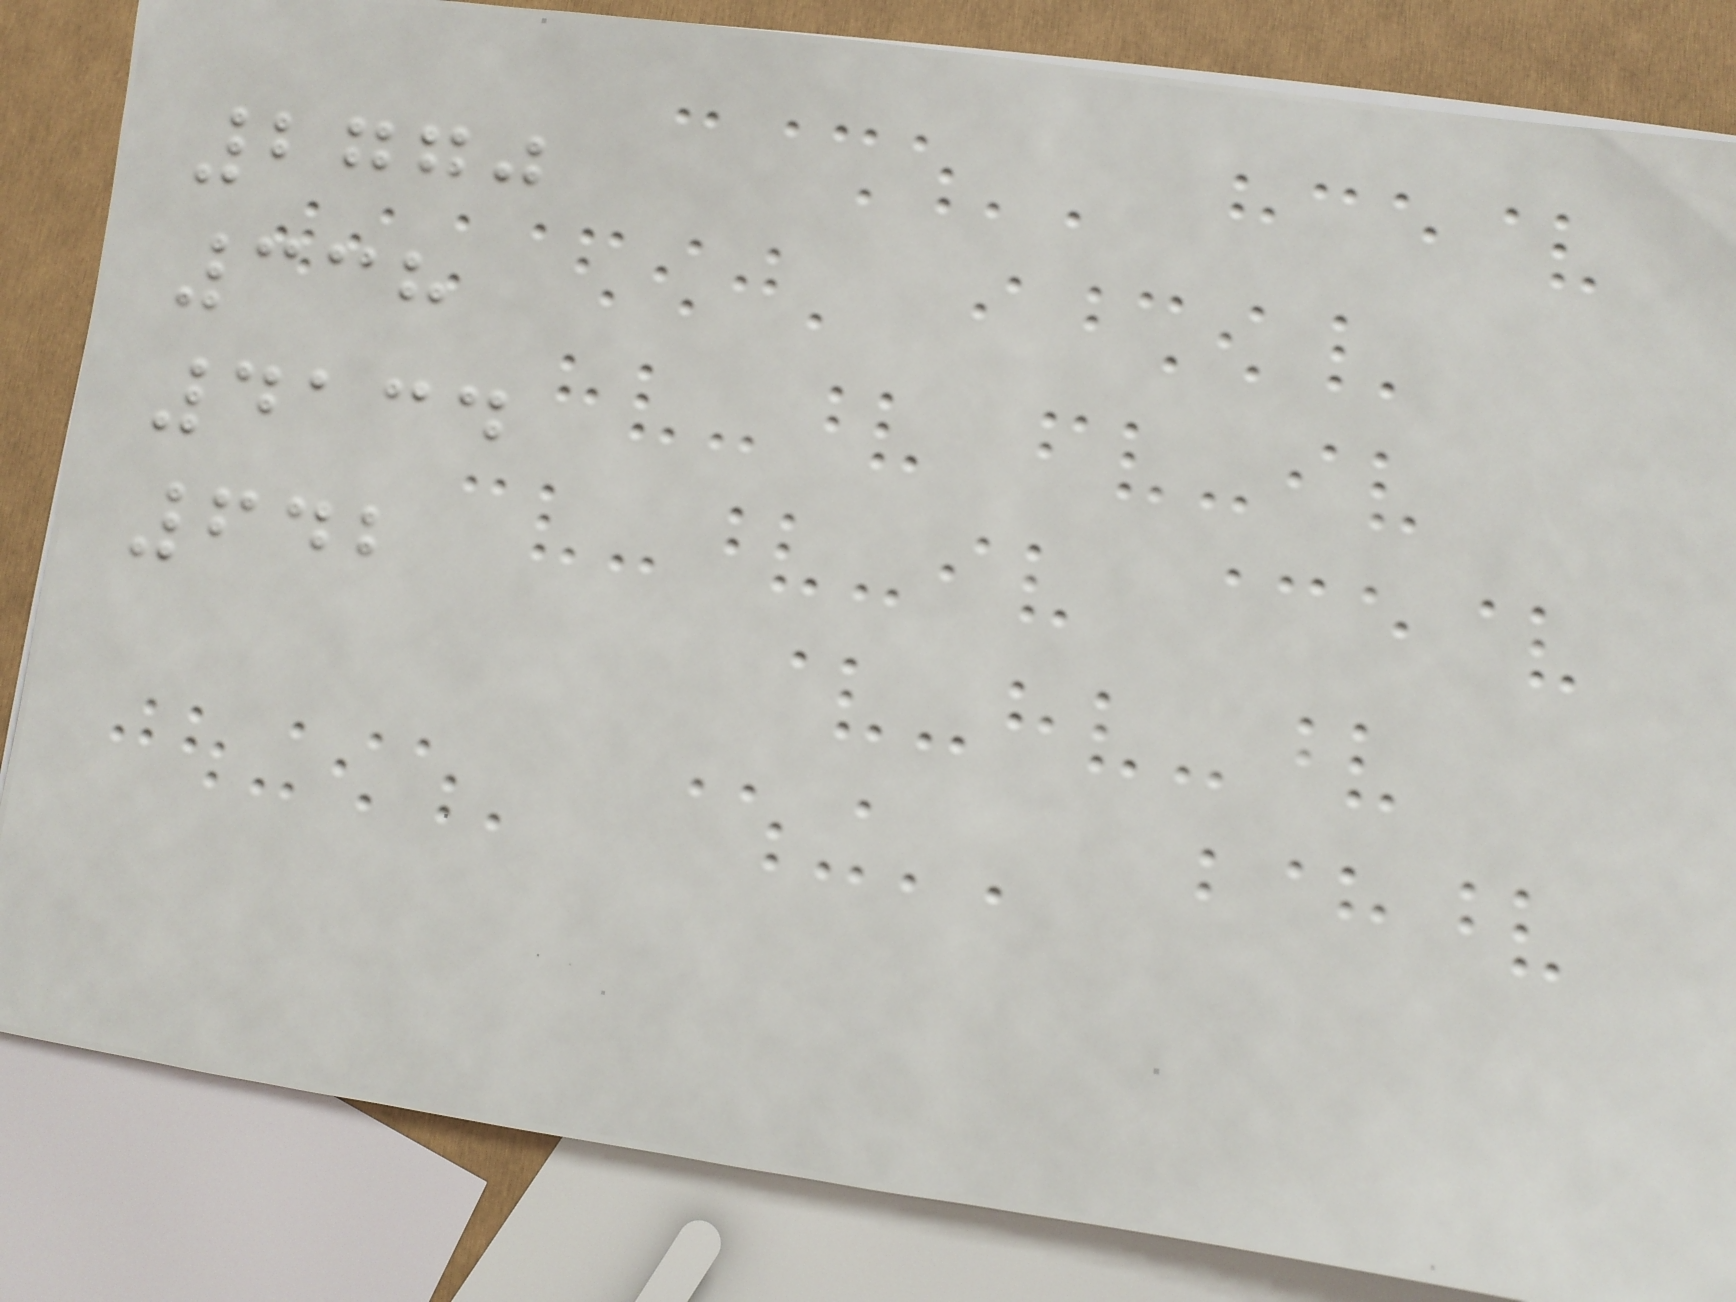2770
338
4134
642
